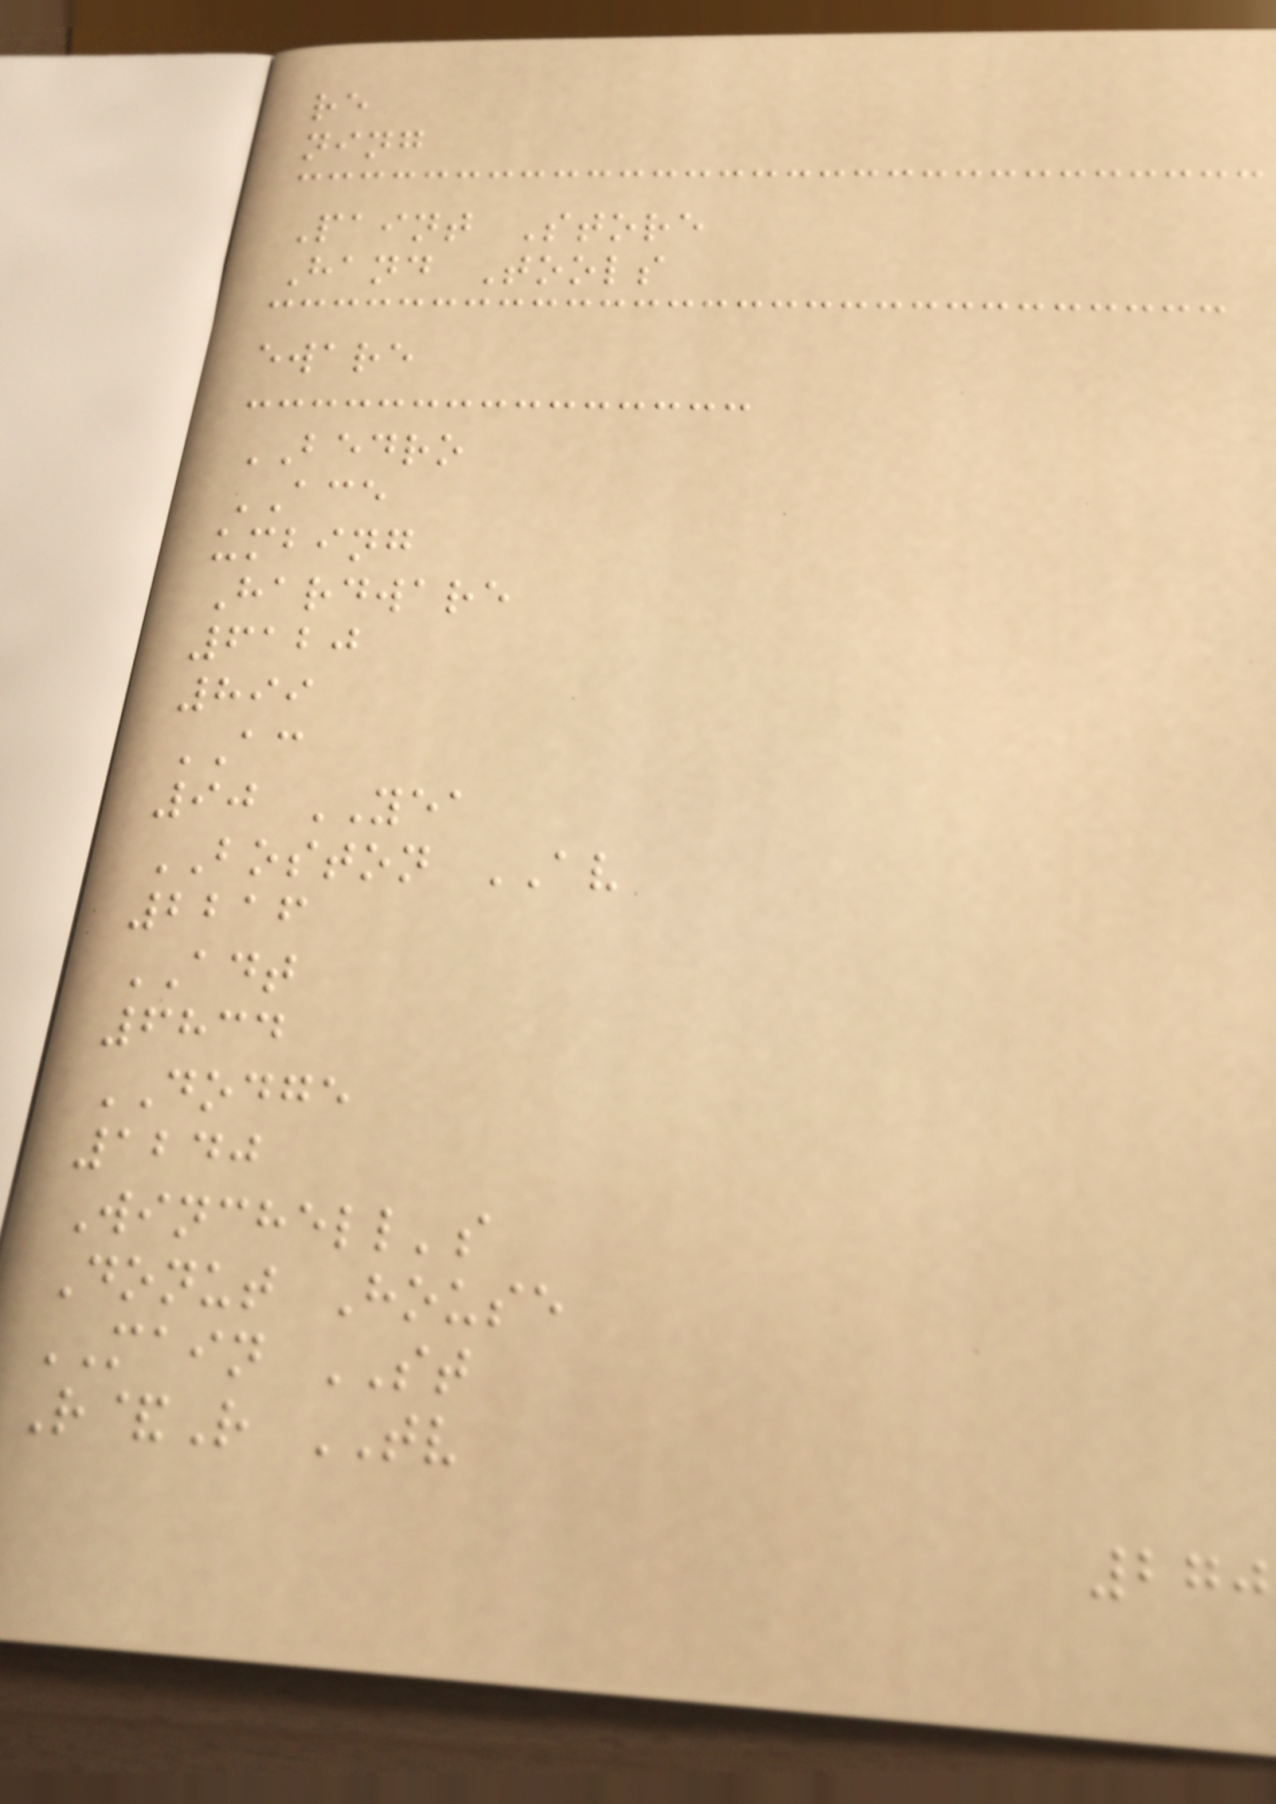re
ning
Paint Store
Hand Tools
eware
BEDRO
ACE
umbing
Hardware
6120
899
AC
90 YEA
BOSTON AV
2216
ADT
6834
DODGE
1240
Winchell's
Donut House
MAIN ST
R&R TV
270
